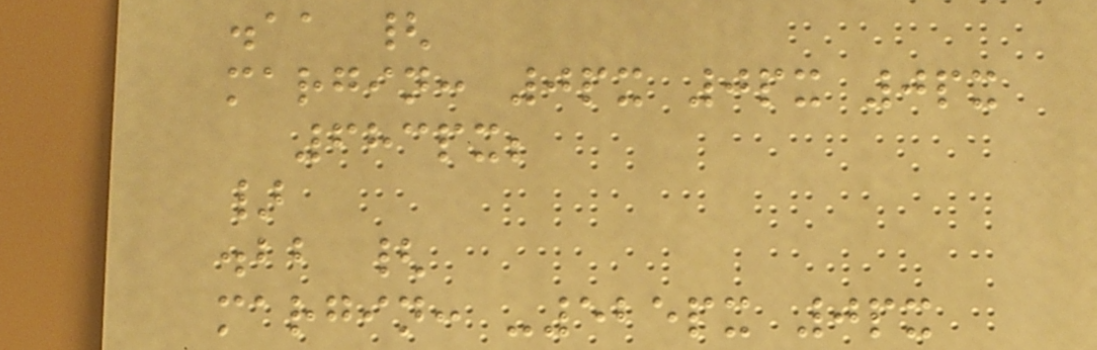.aa {
margin: 0px 0px 0px
683px;
}
.bb {
margin: -525px 0px
